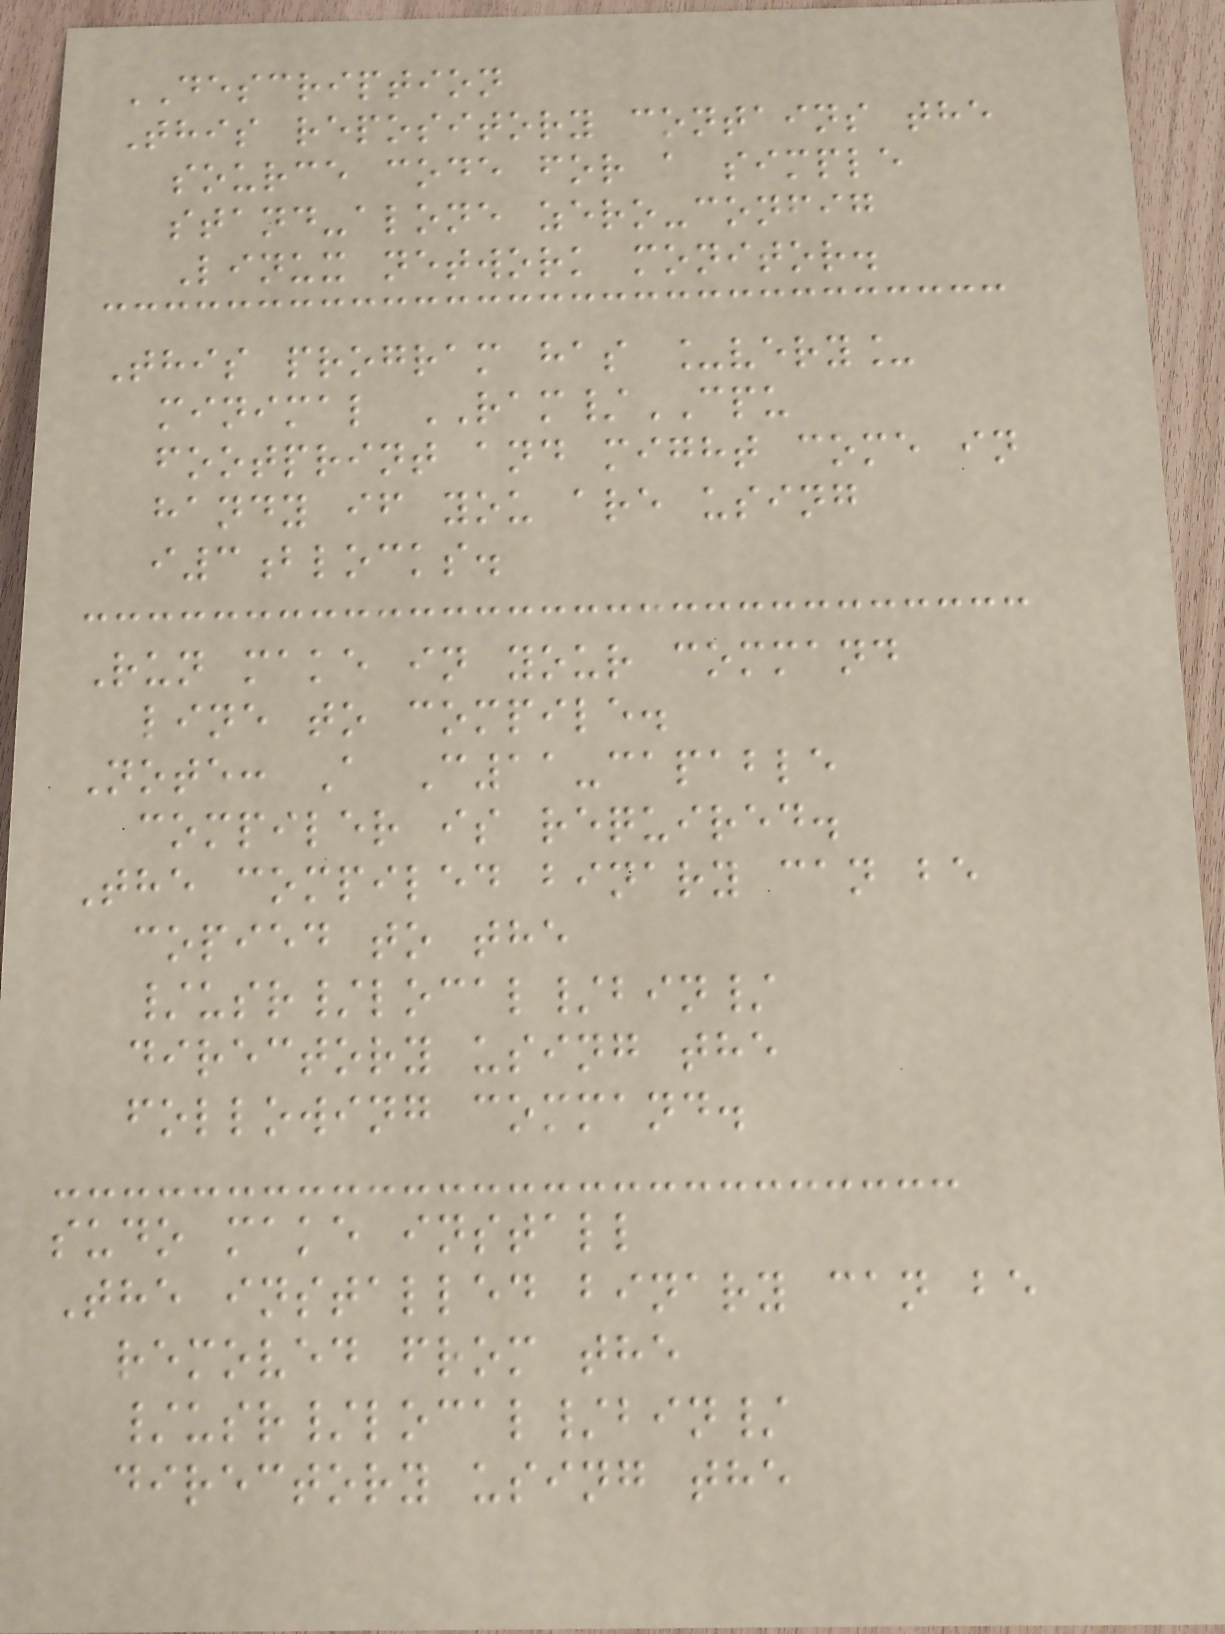DESCRIPTION
This repository contains the
source code for a simple
stand-alone zero-config
Linux network monitor.
This program has _very_
minimal RAM/CPU
footprint and might come in
handy if you are using
i3blocks.
Run make in your command
line to compile.
Note: A C11-capable
compiler is required.
The compiled binary can be
copied to the
/usr/local/bin/
directory using the
following command.
sudo make install
The installed binary can be
removed from the
/usr/local/bin/
directory using the
